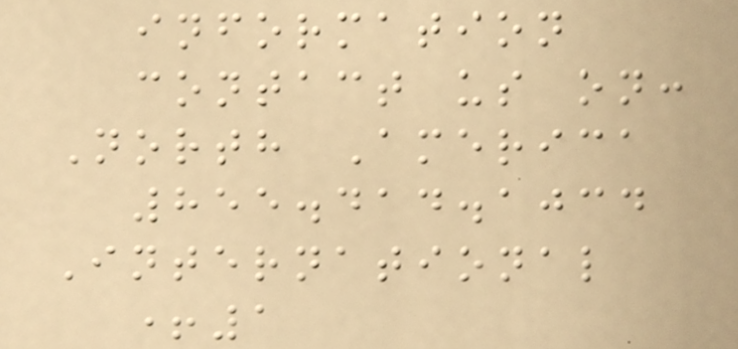information
contact us on:
North America
855.414.1034
International
+1
